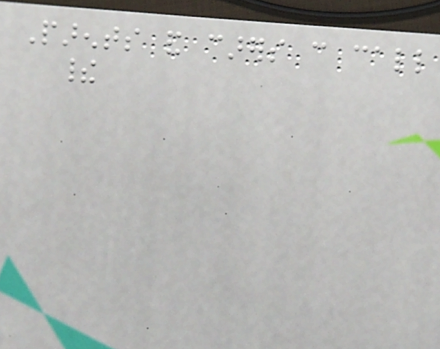Parents and carers can call
their
